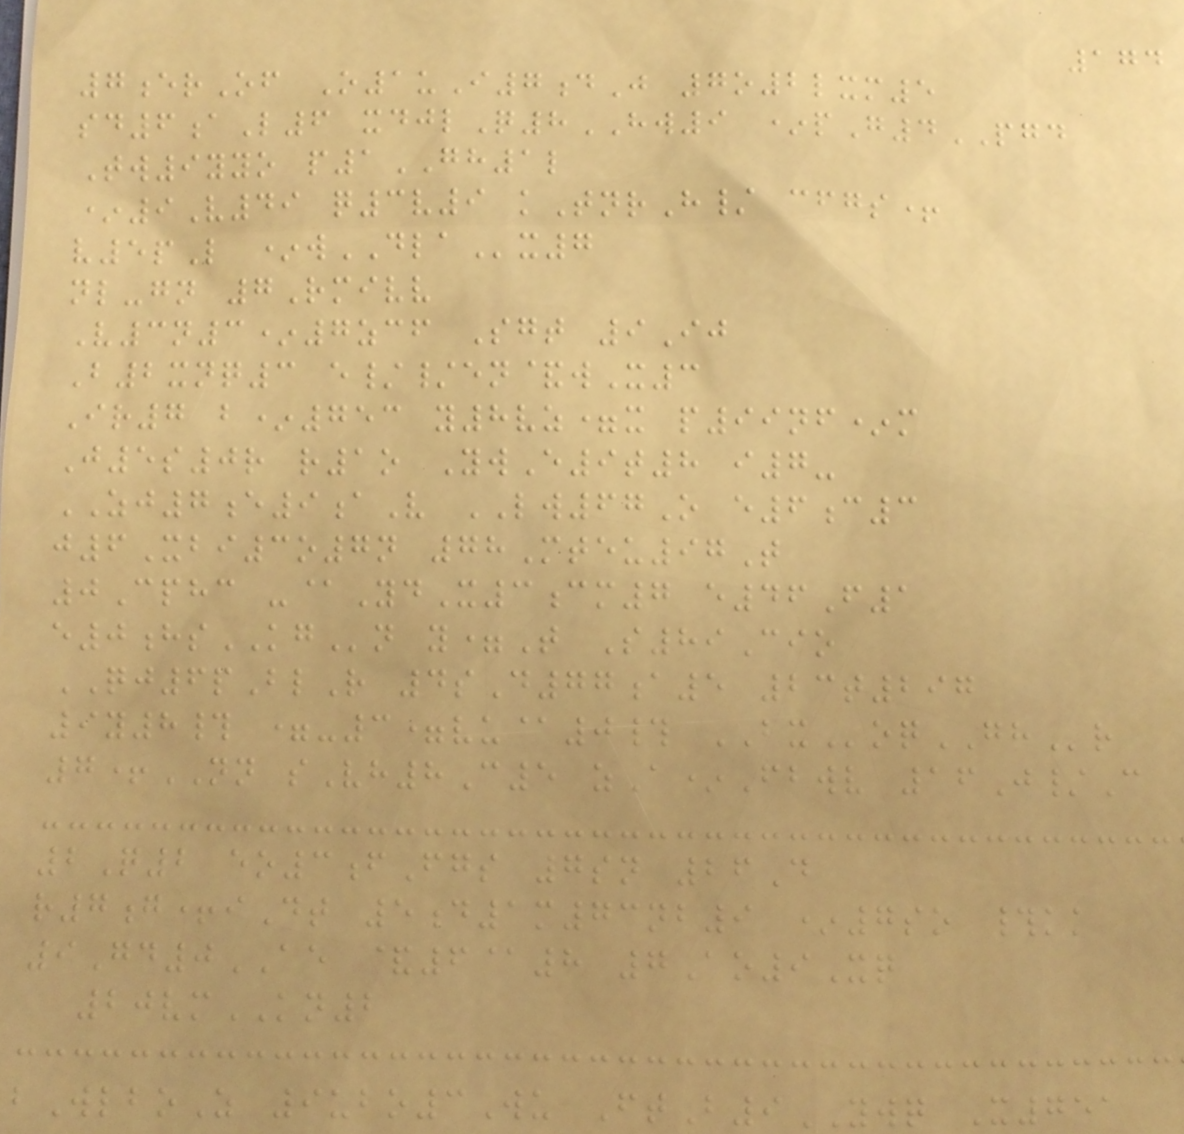174
7erOf O1uI7dJ 7o2lxm5
sd6aL6 xdjlQ8HW9 *pG4PGD
Tw9yyo p1GH1l
*9V49 q3v9 kTnrH/ cfgs+
v5pL *wDLAx7
nl-gn 7Rmivv
V3n3*7zcf Sgt 9Ij
B2xnq3 e//en&wX3
Ir7 b*753 y8vz=x p99nf*m
J5s0r r1o YwE9t8 i7-
ZJ7e9aV LW67O e6c3
j6Xbi3o7n 78Mteu97T
0Cphc -@YdX3cm7 e46F1
e0hsKGn y=T S89Cio
QJ6pBlR 4sD77a5 23t297
9y8# =-3=vu@0# BXoqGHr
7+NN sVh8C5 zA*Fbwv 16J/C
2Q2 eo3fFgs 7sn 26D
r7g+iDt 5d1m73nb9 *7so #kk
9Gd0AE &6@8 7Ao9Xq
20vmKN2
bWlboZ 9ubo3Wu FtB9YWQ X751
